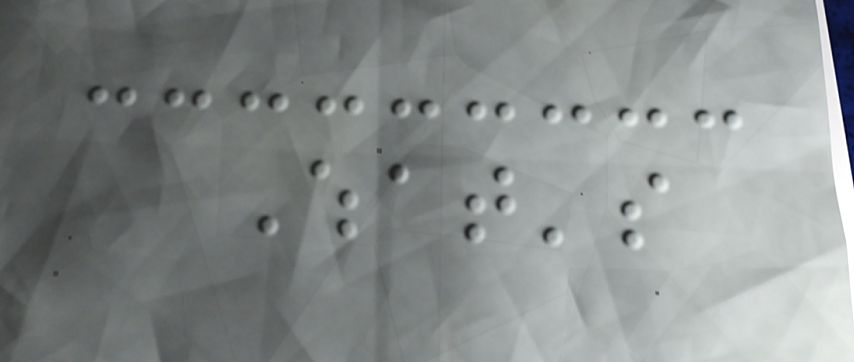What's
